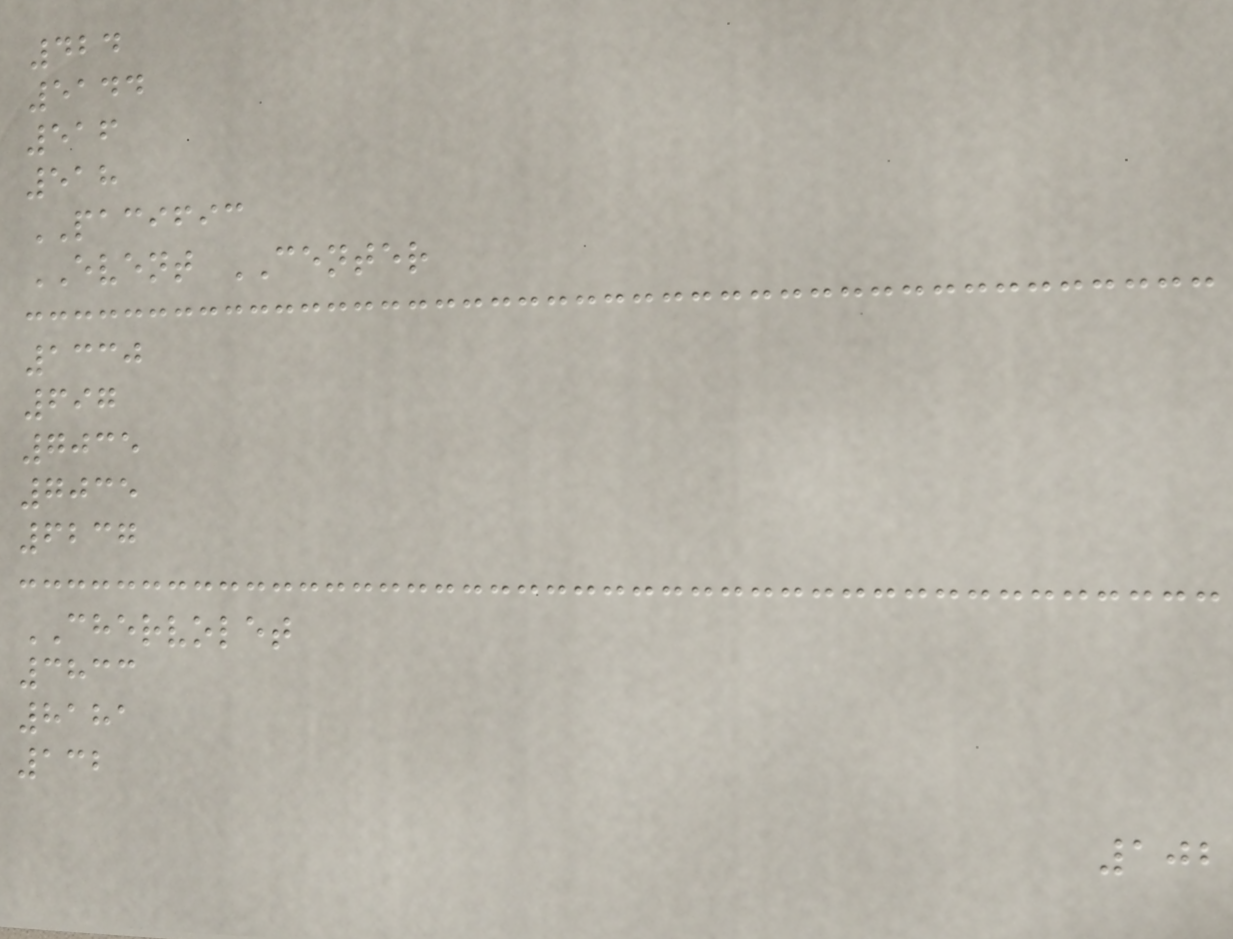424
5144
516
518
PACIFIC
EVENT CENTER
1330
697
7035
7035
6237
CHERVOLET
3833
8181
132
102
